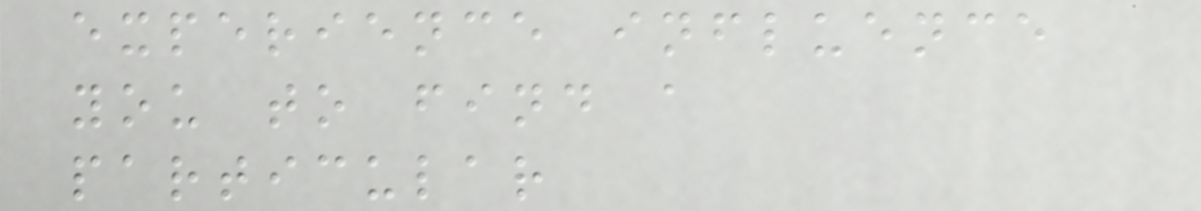experience influence
you to find a
particular
